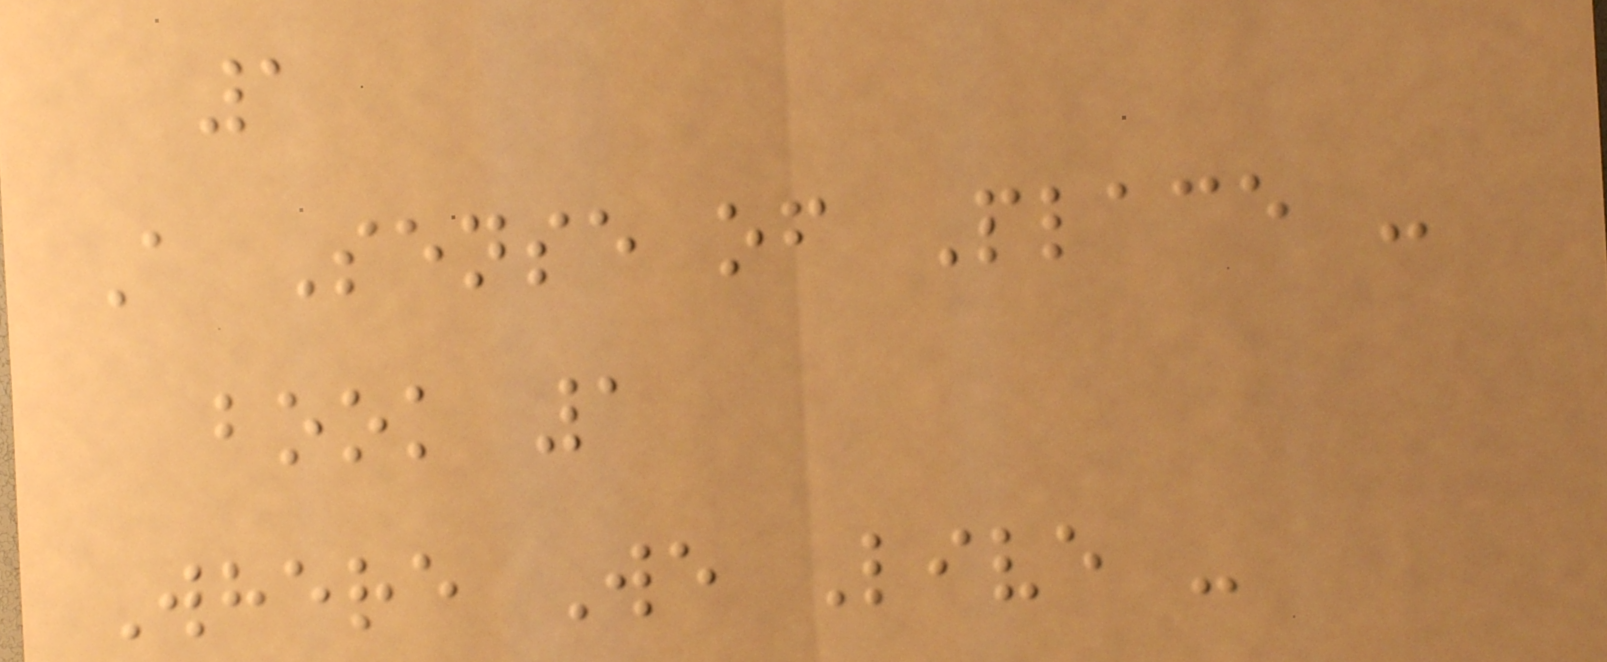1
A Sense of Place -
book 1
Where We Live -
